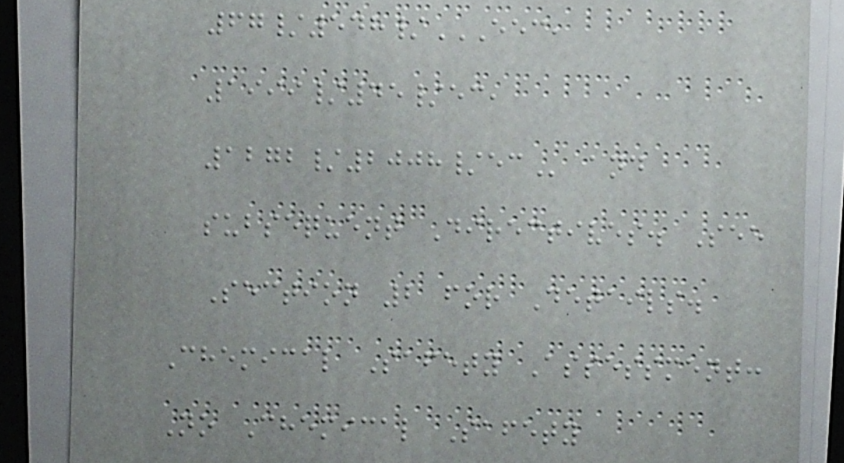67/548/EEC,
1999/45/EC,
1272/2008/EC and
subsequent Directives. See
Section 2 for Details.
Chemical Safety Assessment:
No Chemical Safety
